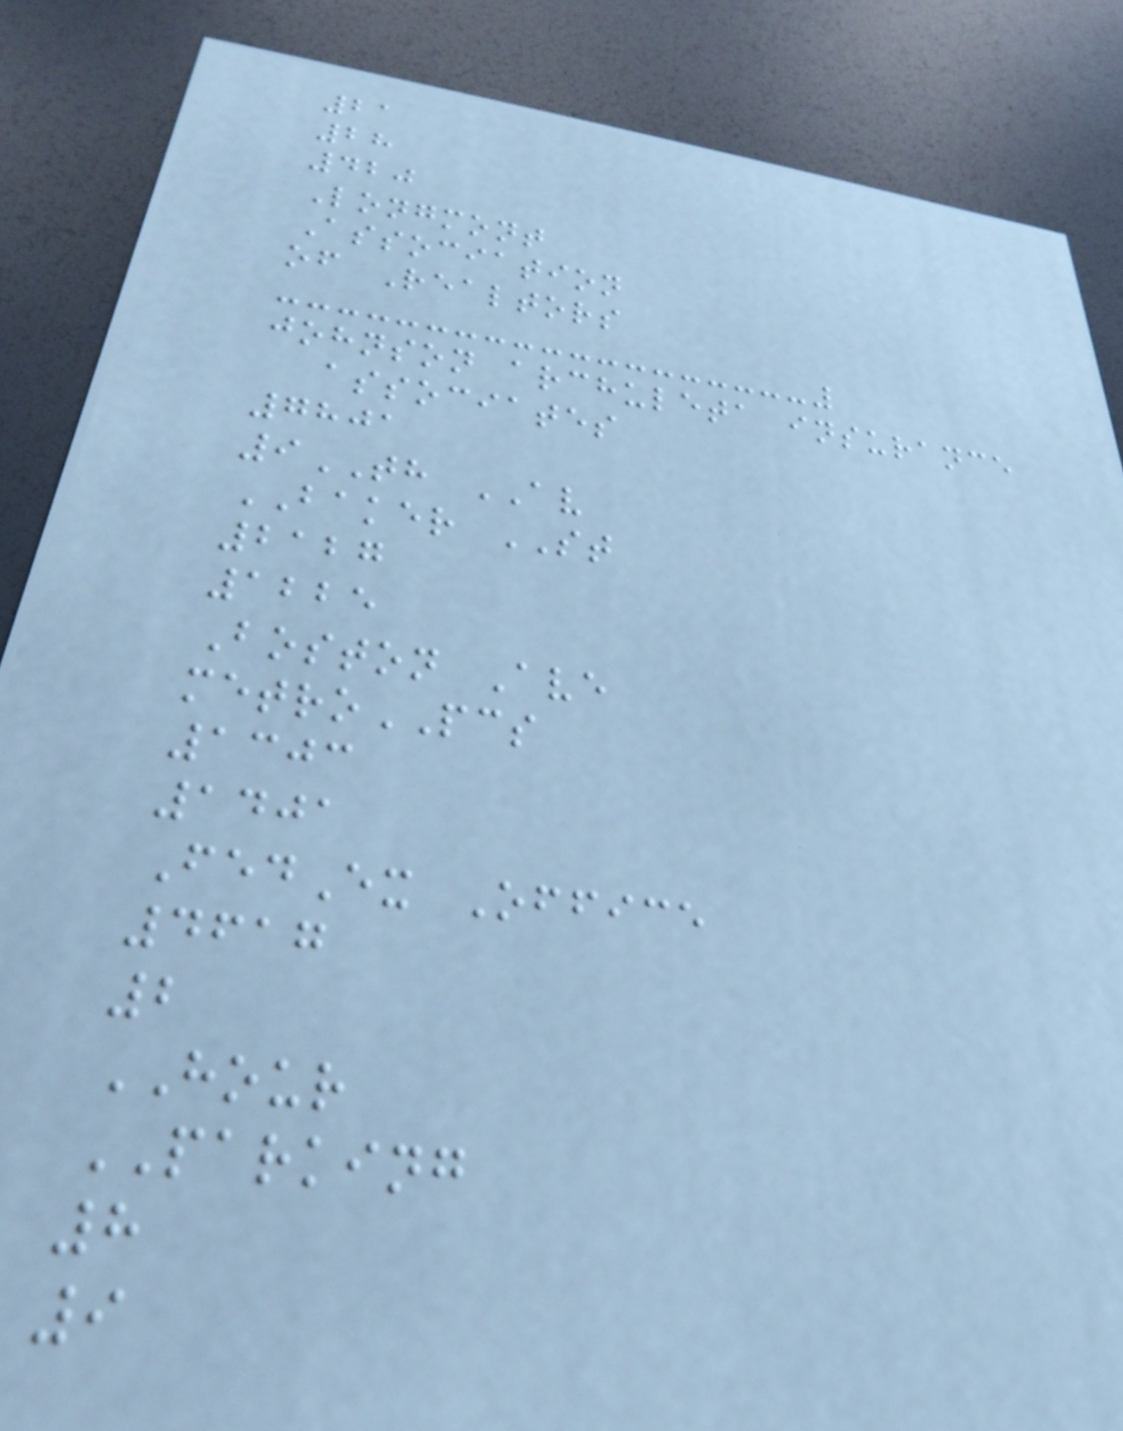21
28
420
Longmont
Association
of Realtors
johnson archuleta insurance
associates
7801
9TH AV
BAKER ST
2127
1225
Boston Ave
metroPCS
1303
1401
FedEx Office
4617
2
HOUR
PARKING
8
9
